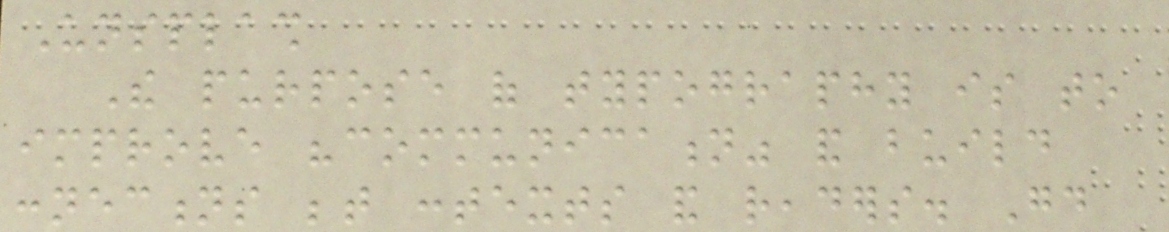Unsplash
The purpose of typography is to
improve "communication" and build
connections between contexts and readers. Good
